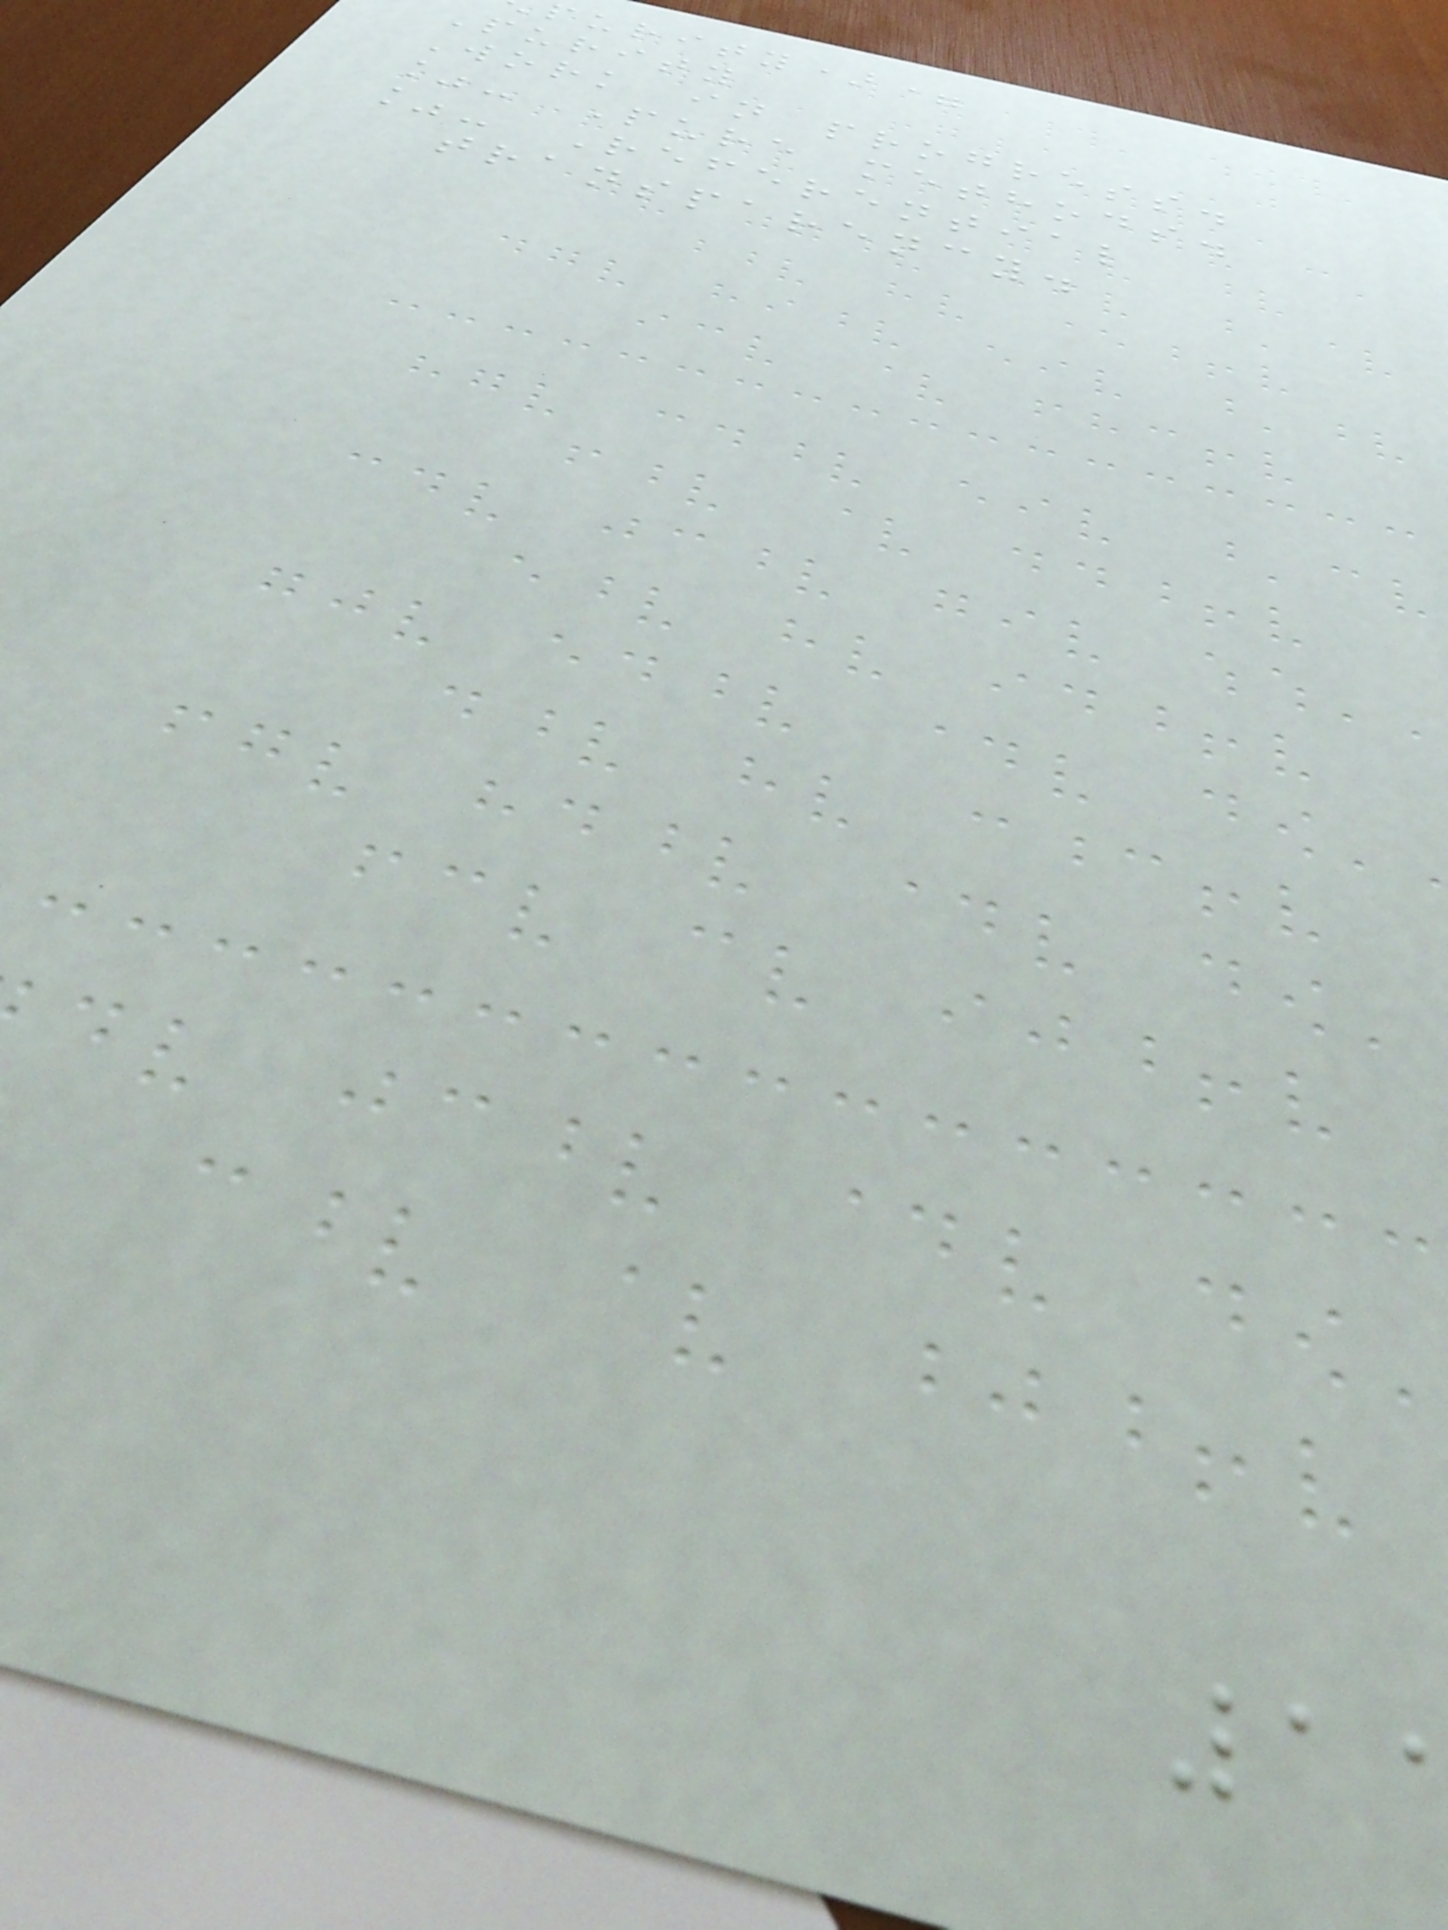purity)=
Purity
Work in progress.
%- Pure methods.
%- Referential
transparency.
